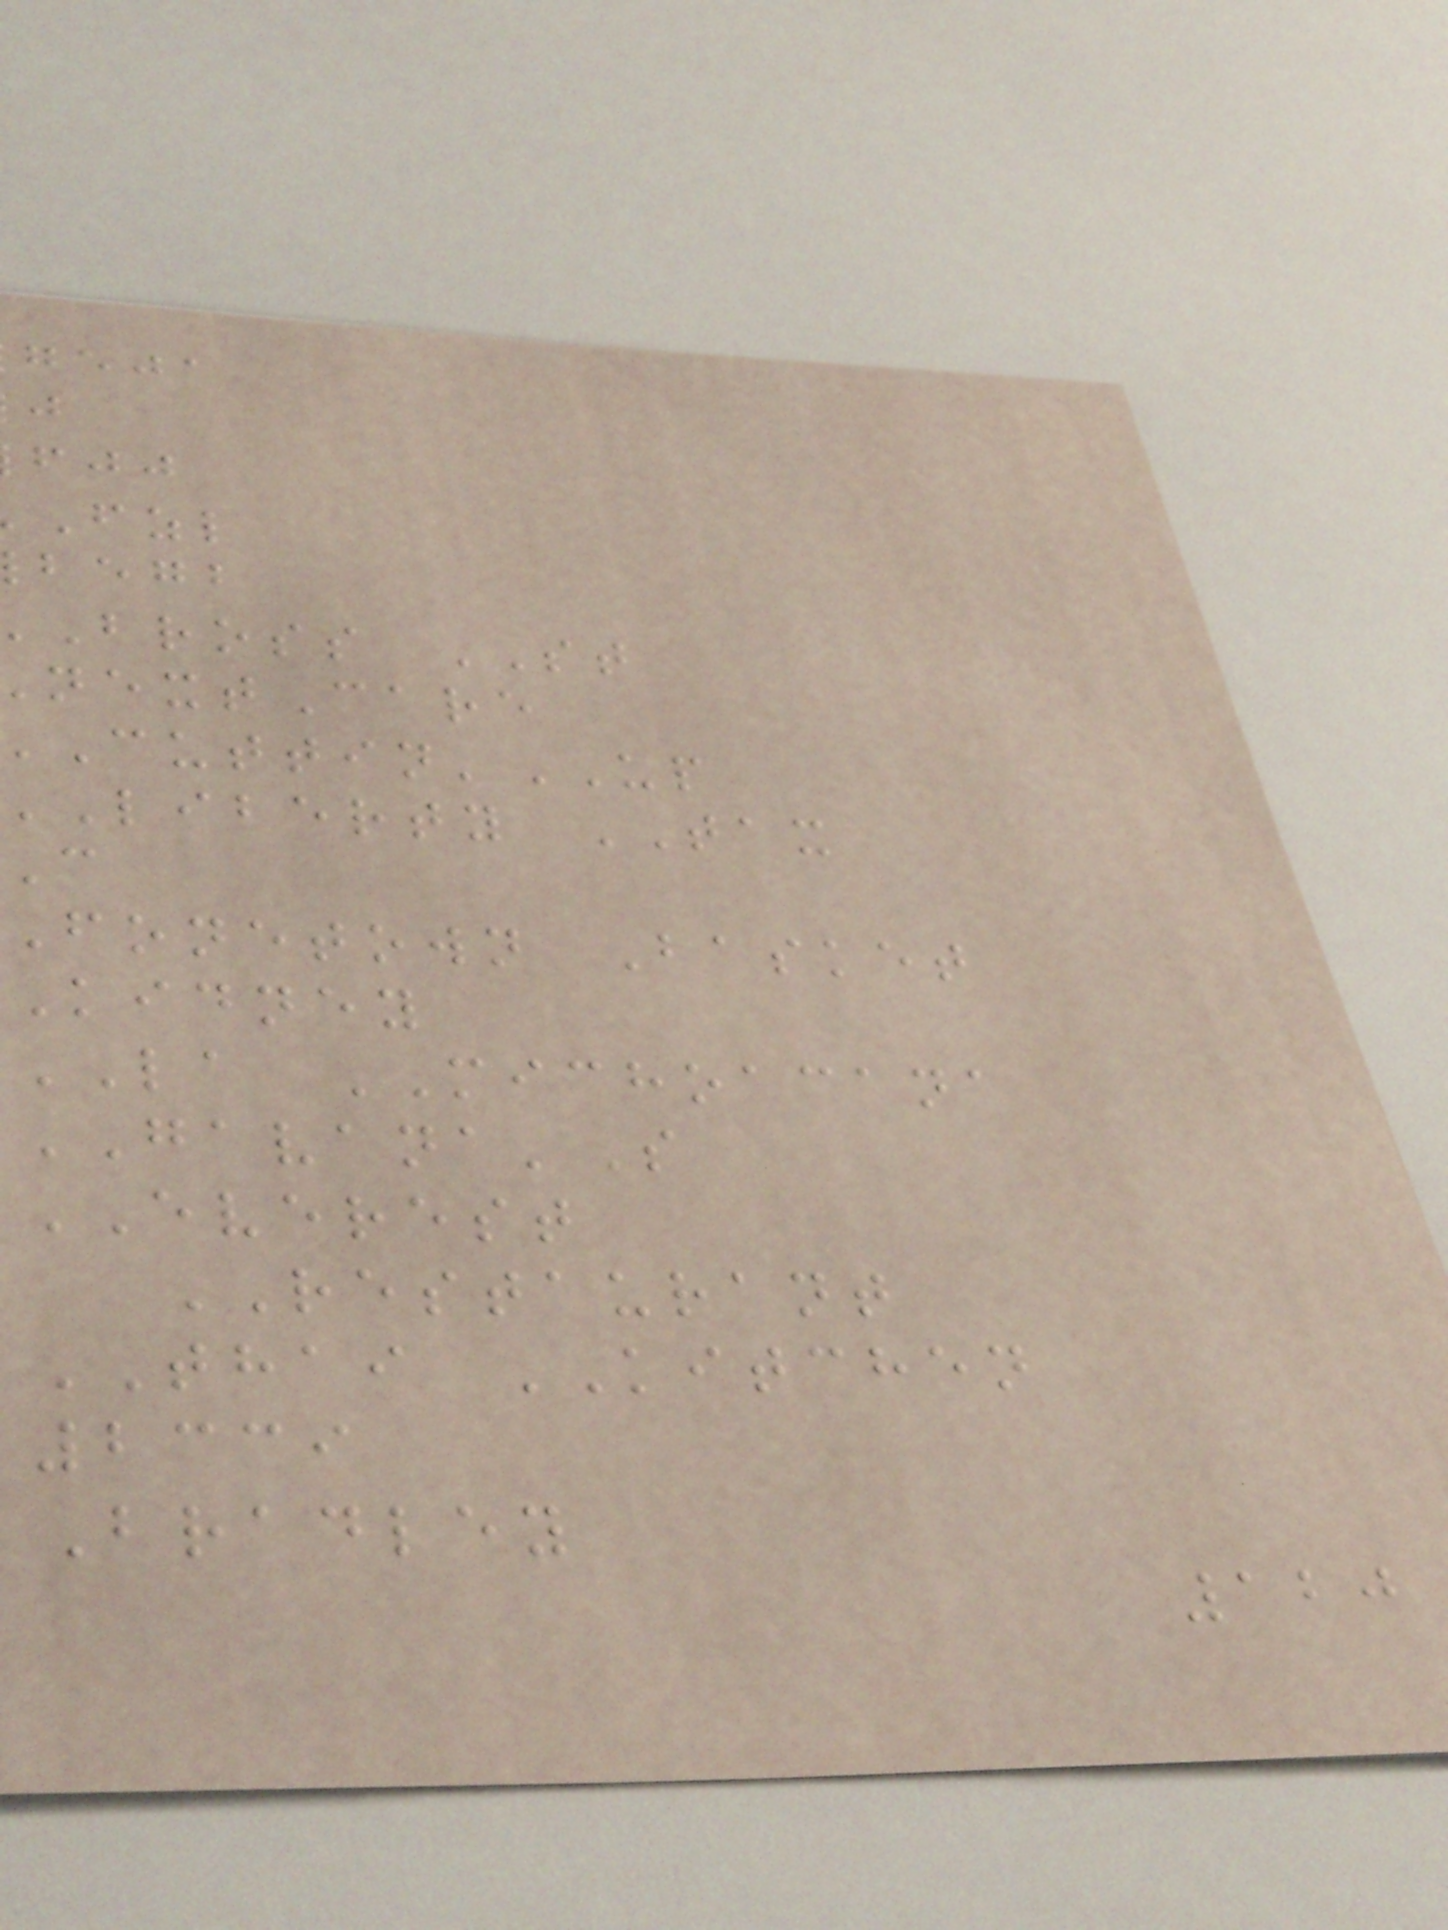geja
begb
bross ST
extCare
'UP
liberty TAX
Fonetown Basket
Kidney
LA MICHOACANA
GAVANA'S
EVEREST
RESTAURANT
THAI KITCHEN
2339
Bradley
120
